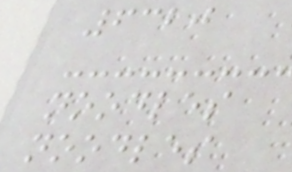6320
noodles
noodles
